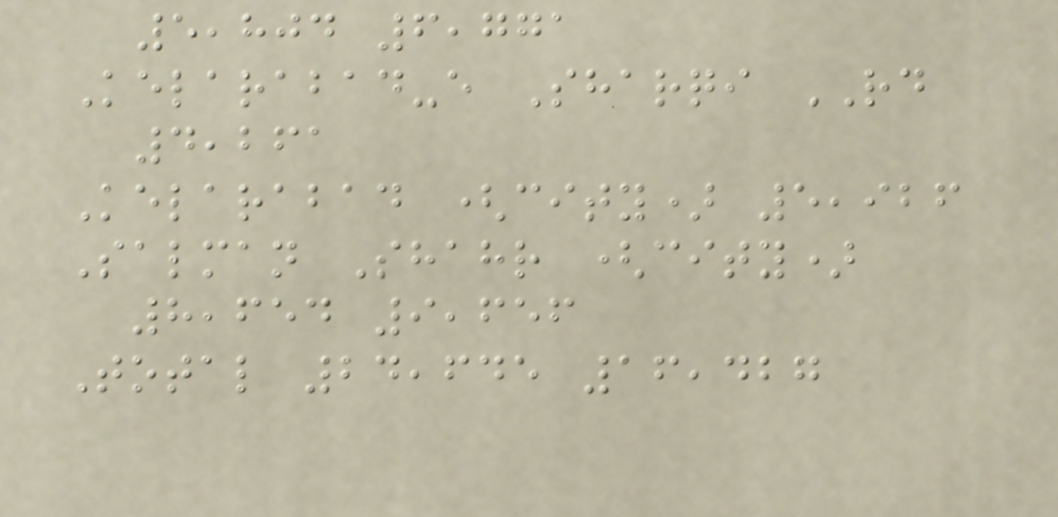5,804 6,771
Kelarabad-e Sharqi RD
4,261
Kelarabad (city) 5,926
Salman Shahr (city)
8,654 9,656
Total 24,645 16,427
